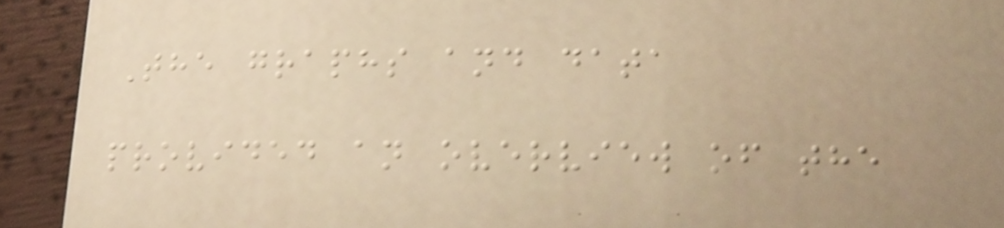The graphs and data
provided an overview of the
